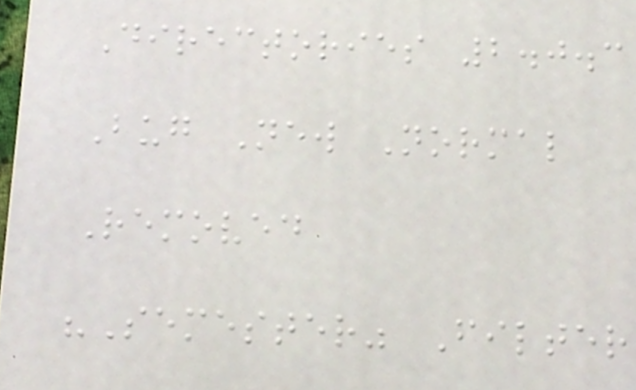Directories 2.0.3
Bug New Normal
Removed
"Semester" Filter
